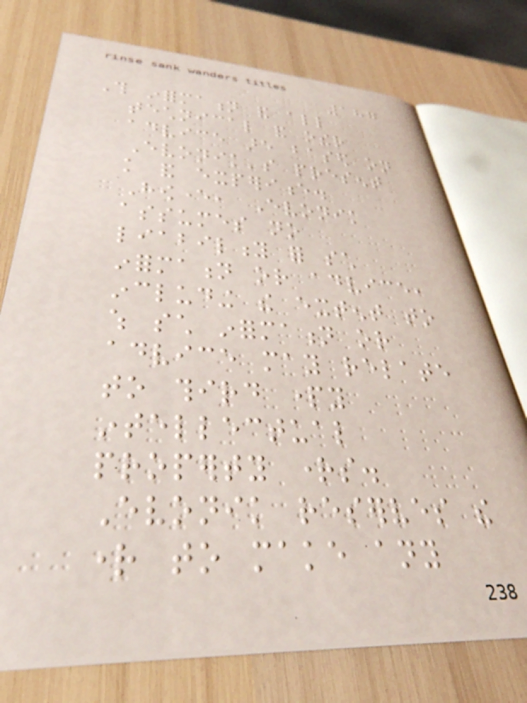187
This information and all
technical and other
advice are based on
Evonik's present
knowledge and experience.
However, Evonik
assumes no
liability for such
information or advice,
including the extent to
which such information or
advice may relate
to third party
intellectual
property rights.
Evonik reserves the
right to make any
